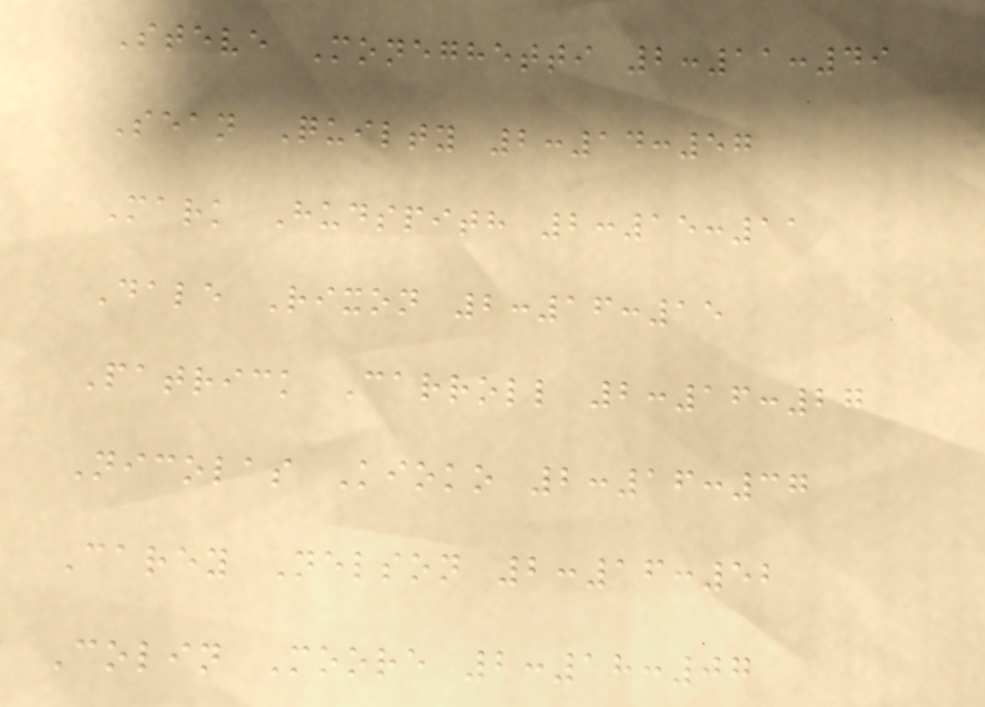Steve Moneghetti 2:11:49
Sean Quilty 2:14:57
Mark Hudspith 2:15:11
Dale Rixon 2:16:15
Patrick Carroll 2:16:27
Nicolas Kioko 2:16:37
Carey Nelson 2:16:52
Colin Moore 2:18:07
